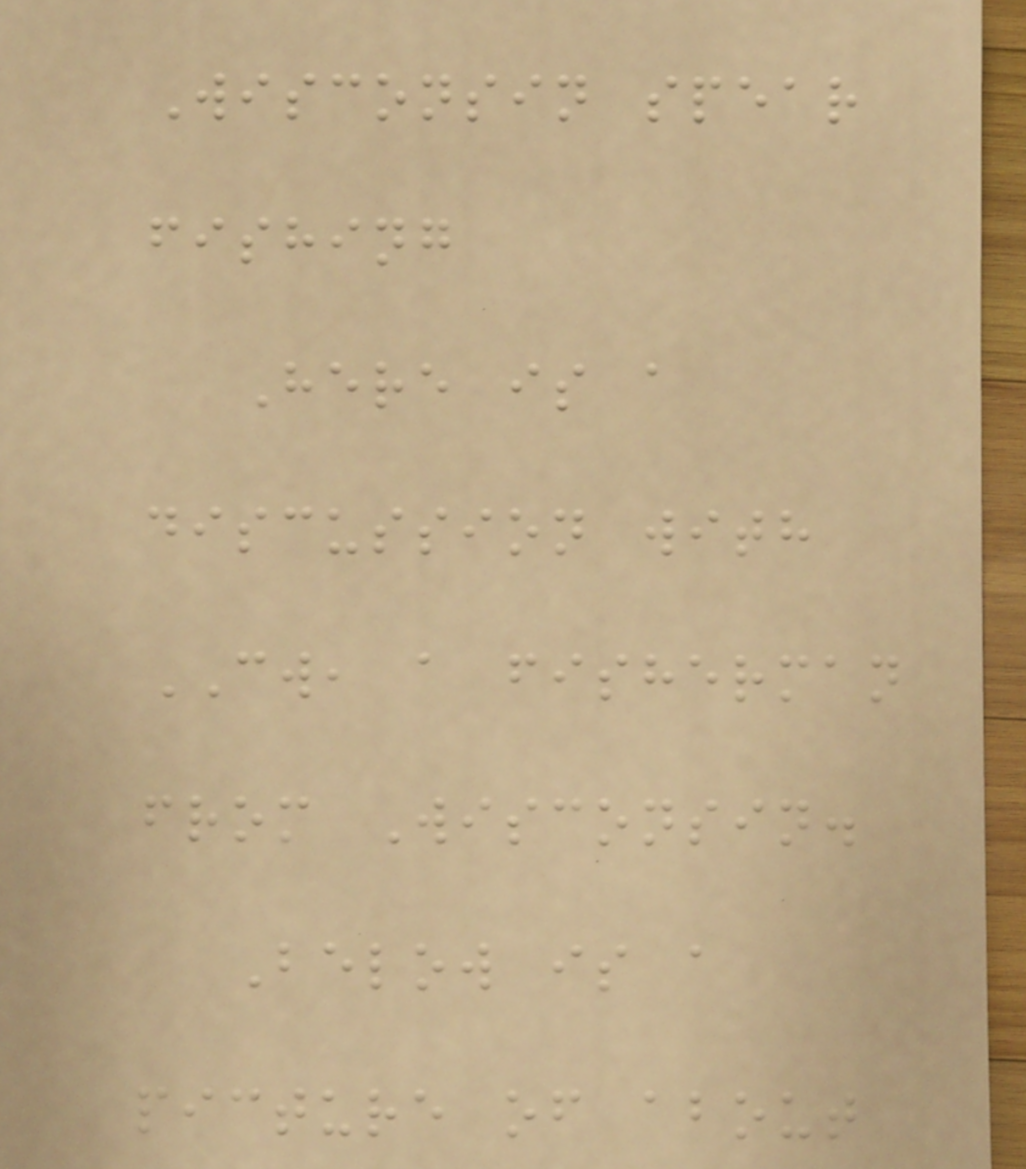Wisconsin spear
fishing
Here is a
discussion with
CW, a fisherman
from Wisconsin.
Below is a
picture of about
